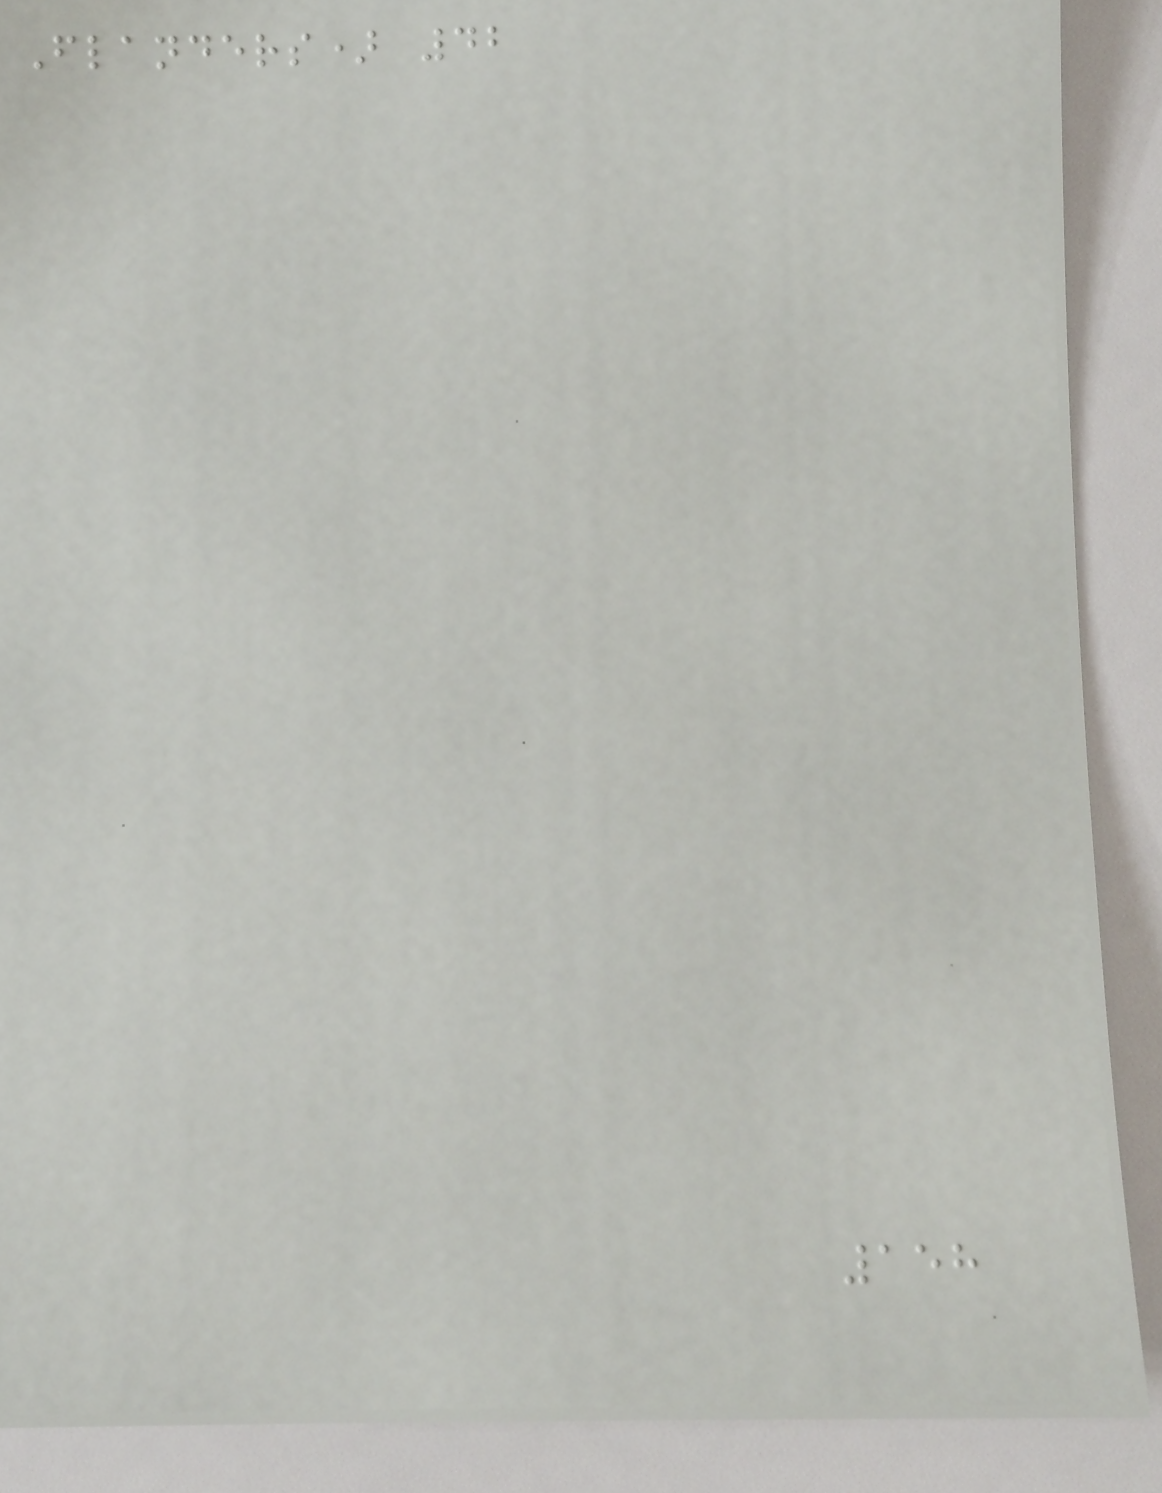Flanders) 42
158
